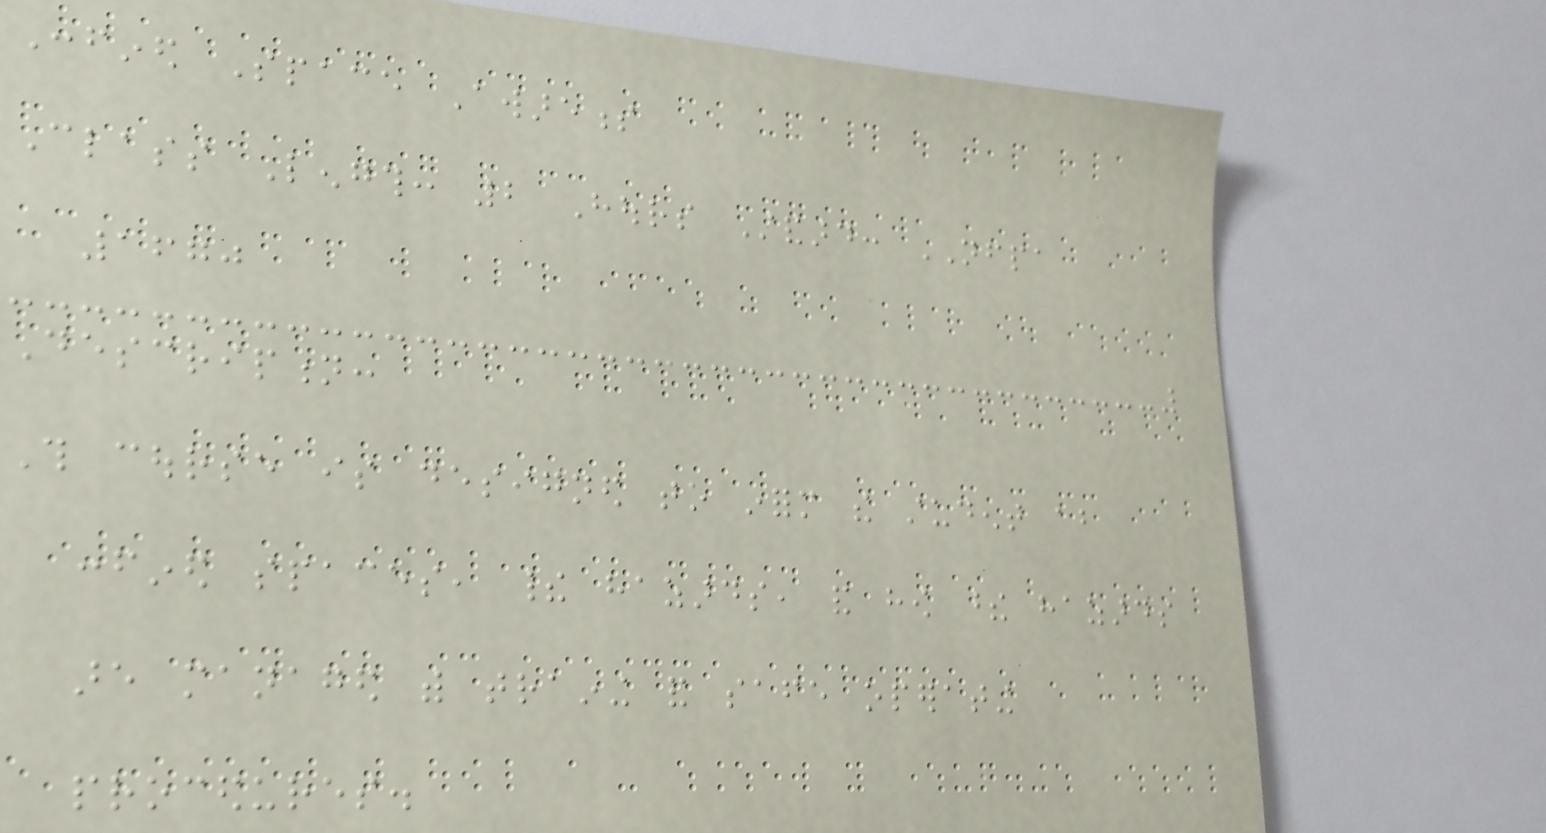Confined Space Awareness
Class Length: 2 Hours Standard: NFPA
1670
Description:
This course is designed to inform the student about
confined spaces, their hazards, and how these hazards
are managed with training and safe operating
procedures.
